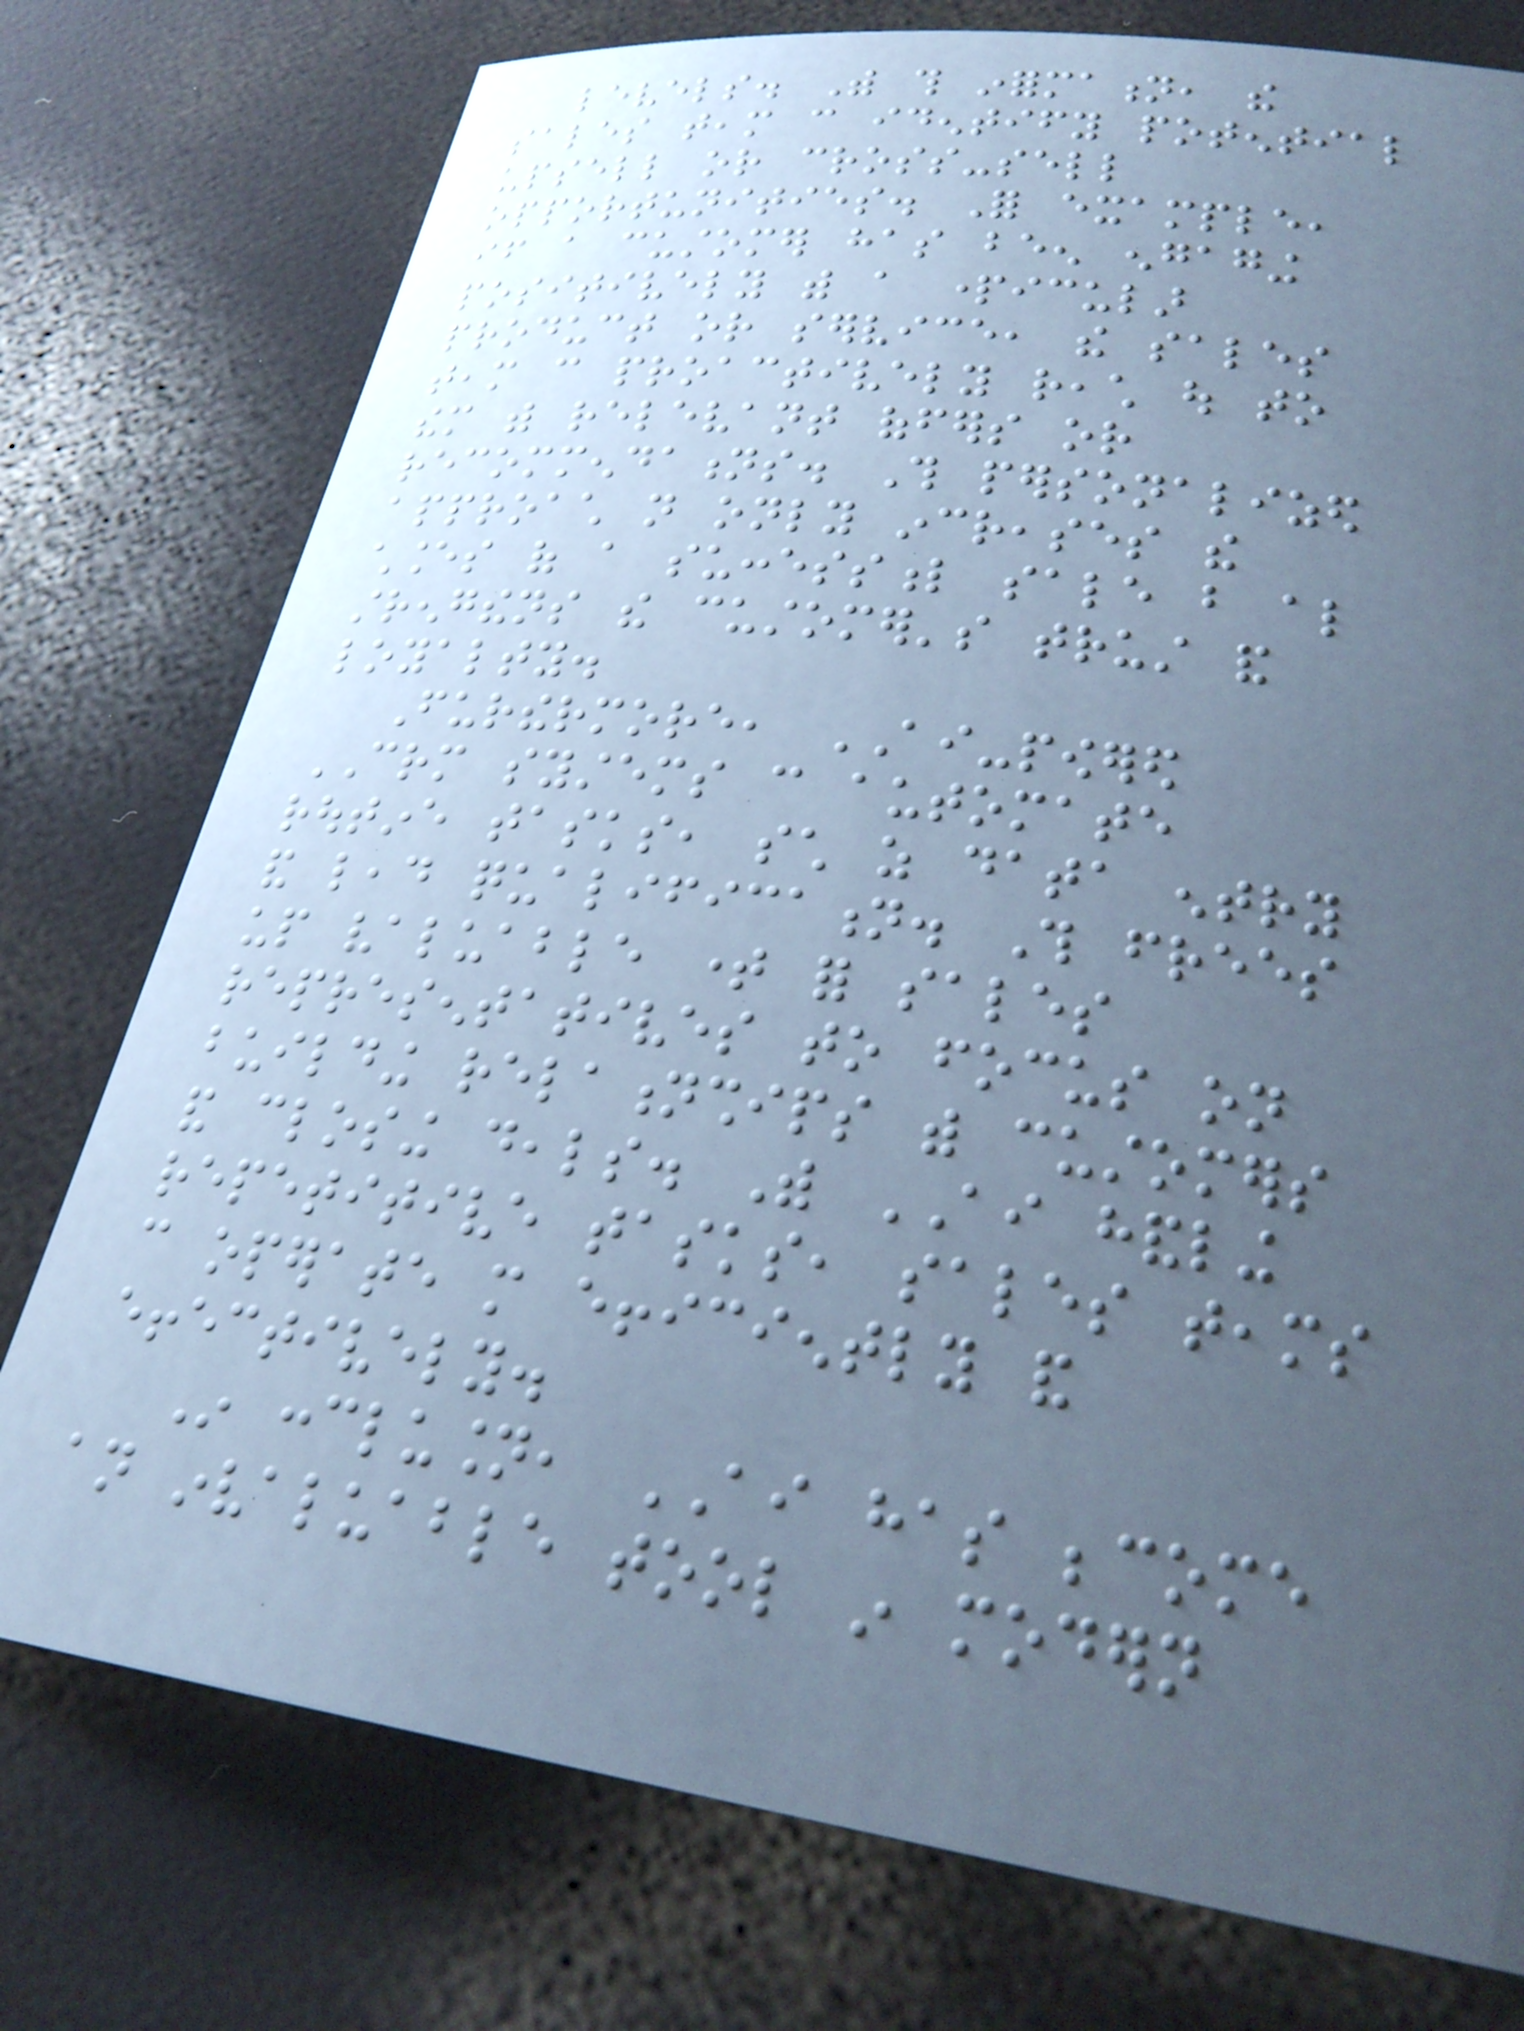levels. With this information, the
sales team can identify potential
upsell or cross-sell
opportunities. For example,
if a customer has been engaging
positively with a particular
product or service, the sales
team can proactively reach out to
them with relevant offers or
recommendations. This personalized
approach not only increases the
chances of a successful sale but also
strengthens the customer's trust and
loyalty.
Furthermore, AI-powered
CRM systems can automate
routine tasks, such as data entry
and lead qualification. This frees
up valuable time for sales
representatives to focus on
building relationships with customers
and closing deals. With AI handling
repetitive tasks, sales teams
can operate more efficiently and
effectively.
In conclusion, AI has become
an invaluable tool in modern
